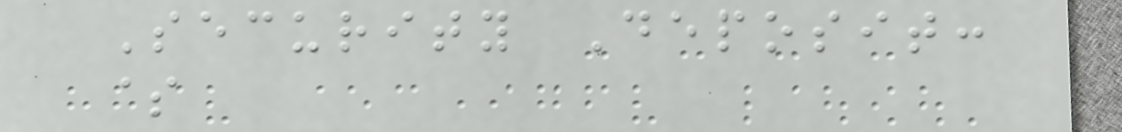Security Deposit:
$
